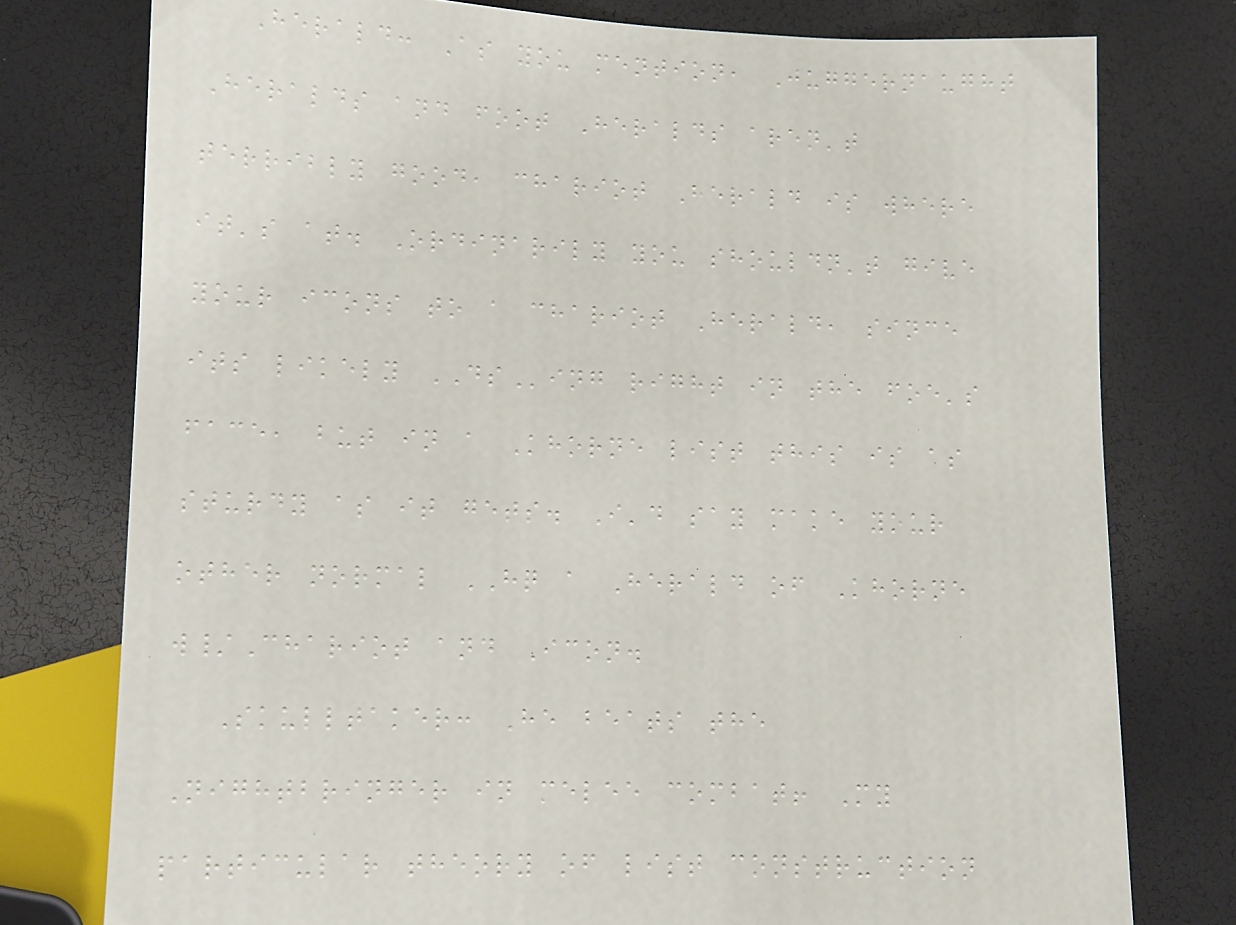Herald: As you mention, Juggernaught
Heralds and foot Heralds aren't
terribly good, chariot Herald is where
it's at. Ordinarily you shouldn't give
your icons to a chariot Herald, since
its likely DSing right in the foe's
face, but in a Khorne list this is as
sturdy as it gets. I'd say make your
other normal HQ a Herald of Khorne
w/Chariot and Icon.
Skulltaker: He beats the
Nightbringer in melee combat! My
particular theory of list construction
